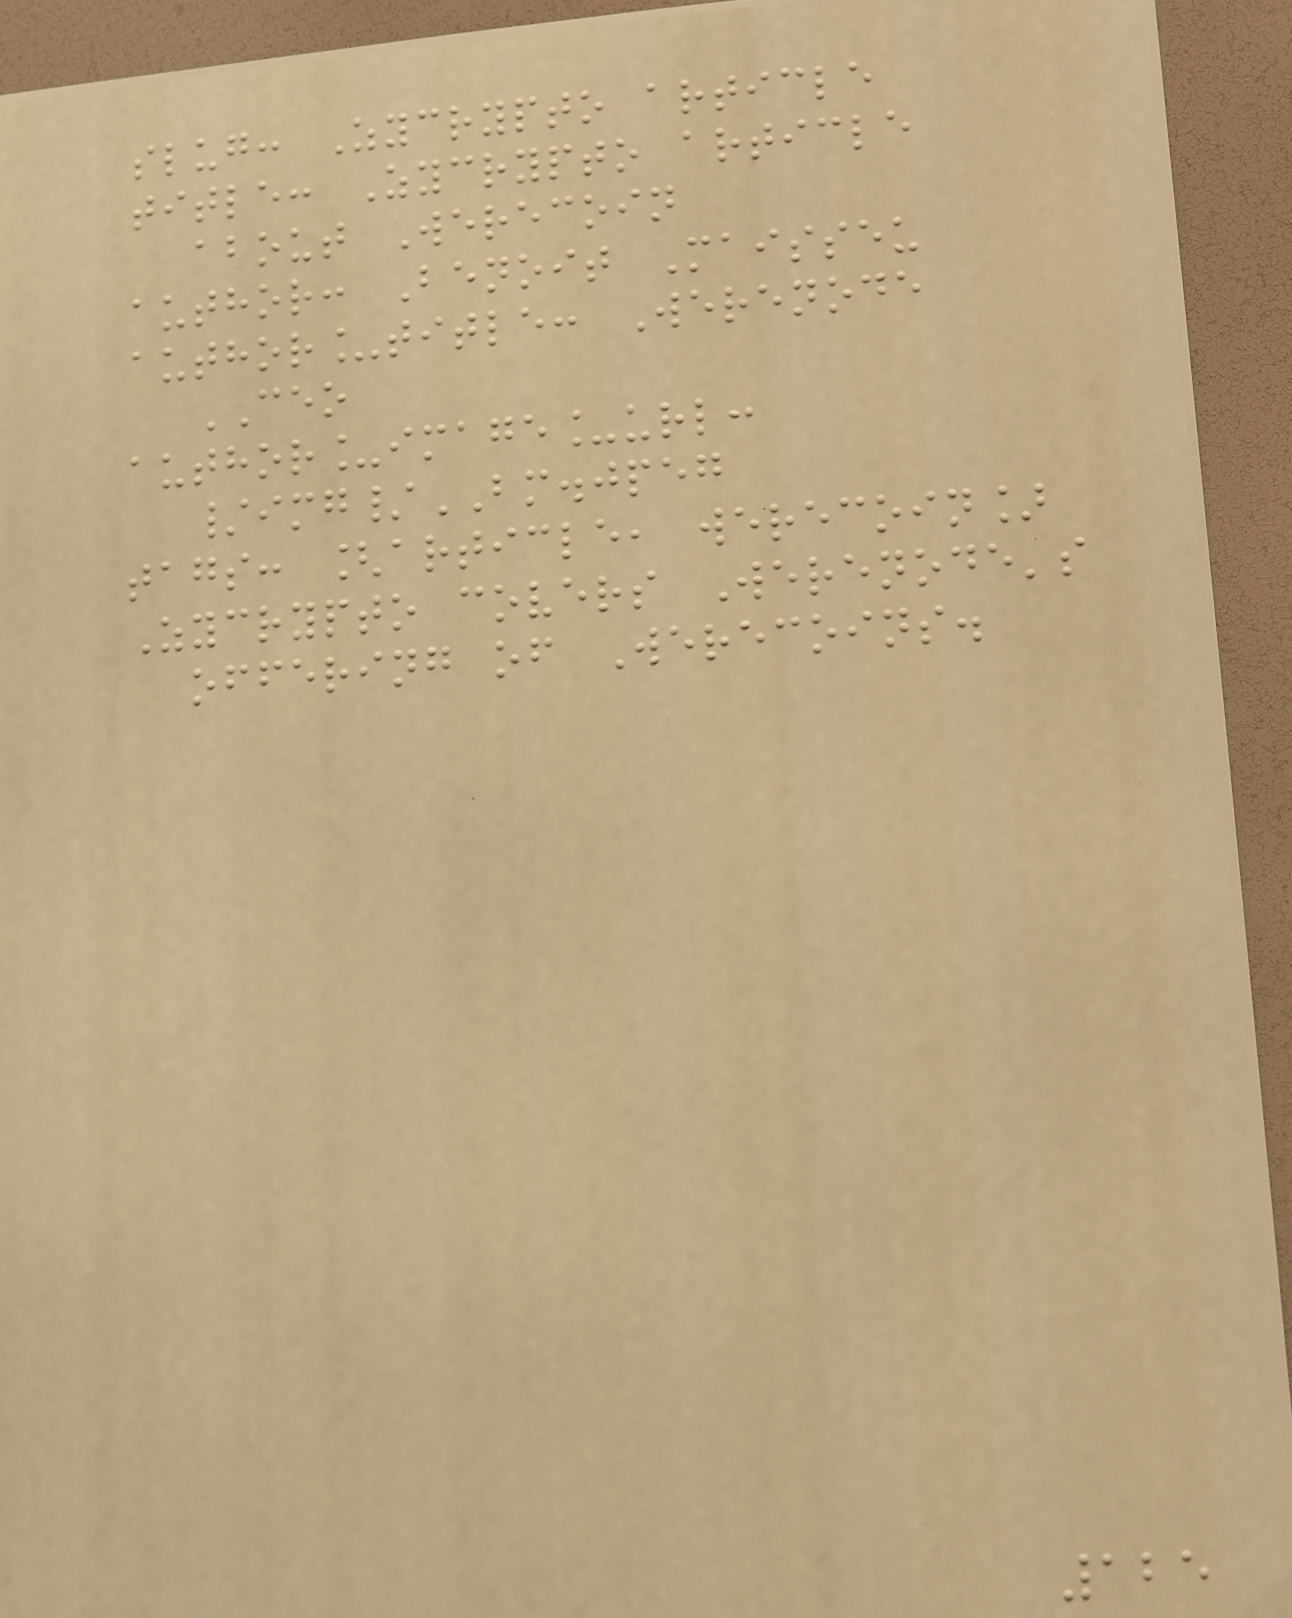slug: Zycrypto article
title: Zycrypto article
about Werecoin
author: Benoit Maisseu
author_title: Werenode
CEO
author_image_url:
/img/BM.jpeg
tags: [article, werecoin]
Zycrypto covers Werenode's
offering of Werecoins.
125
